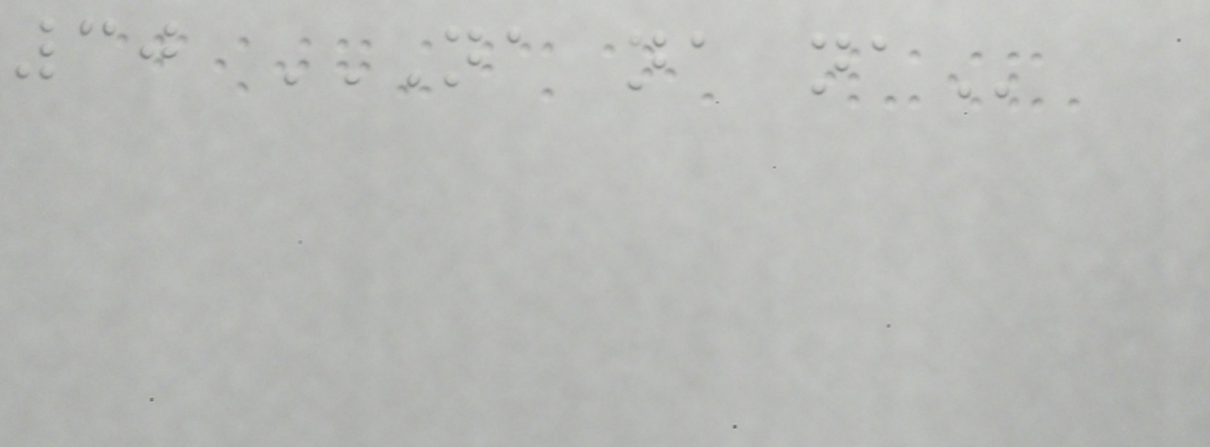30 NA NA NA
